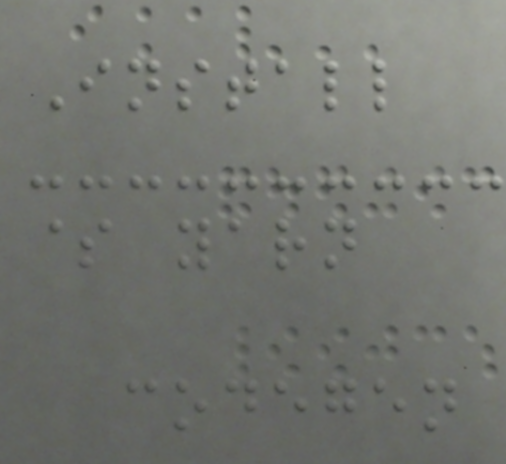Install
$ yarn
codegen
